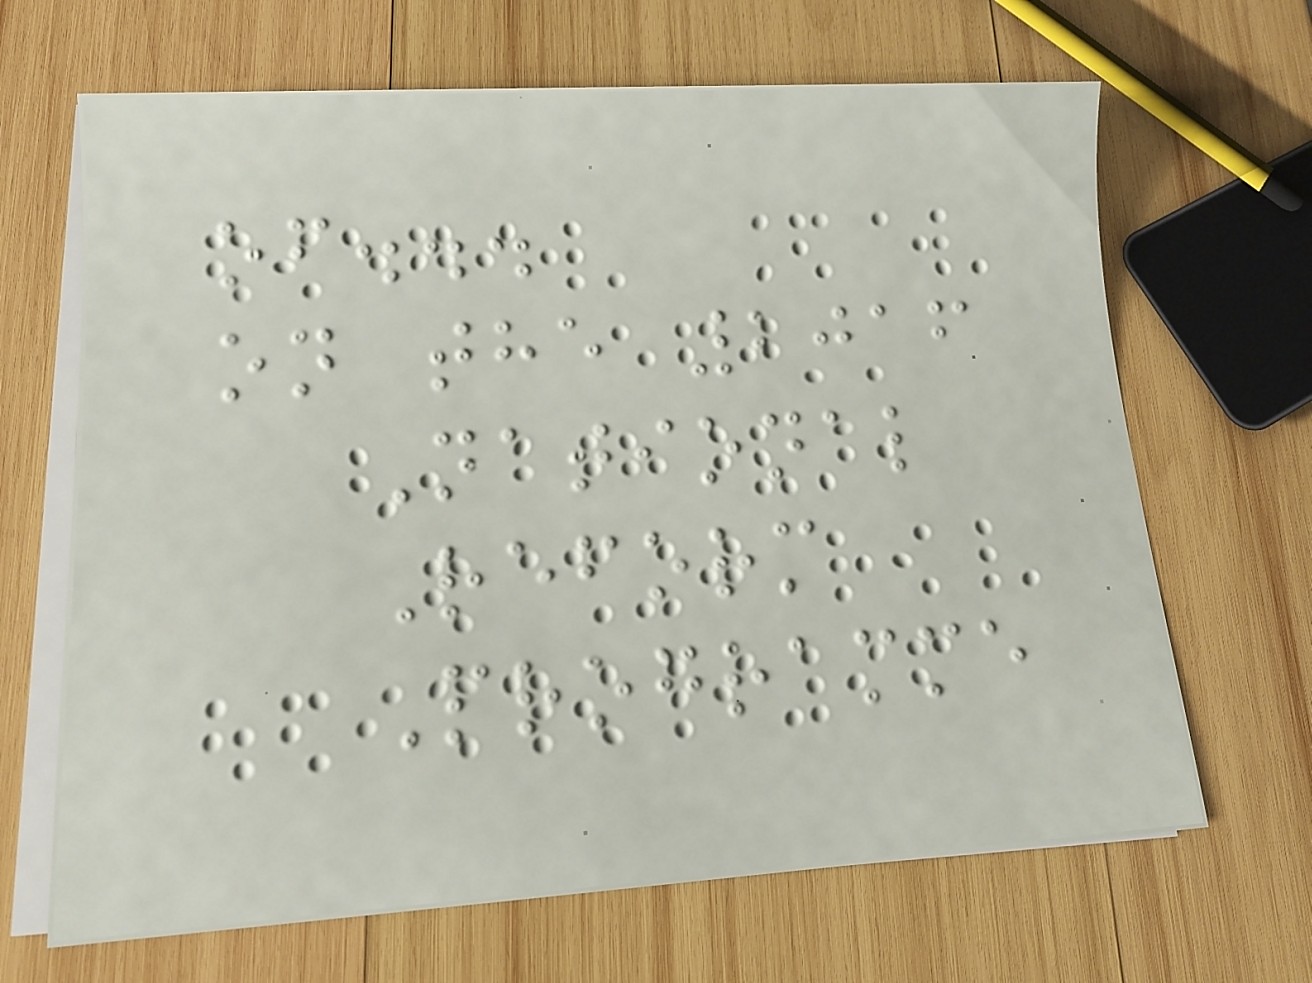of...
on the 2016
National
Reform
Programme
